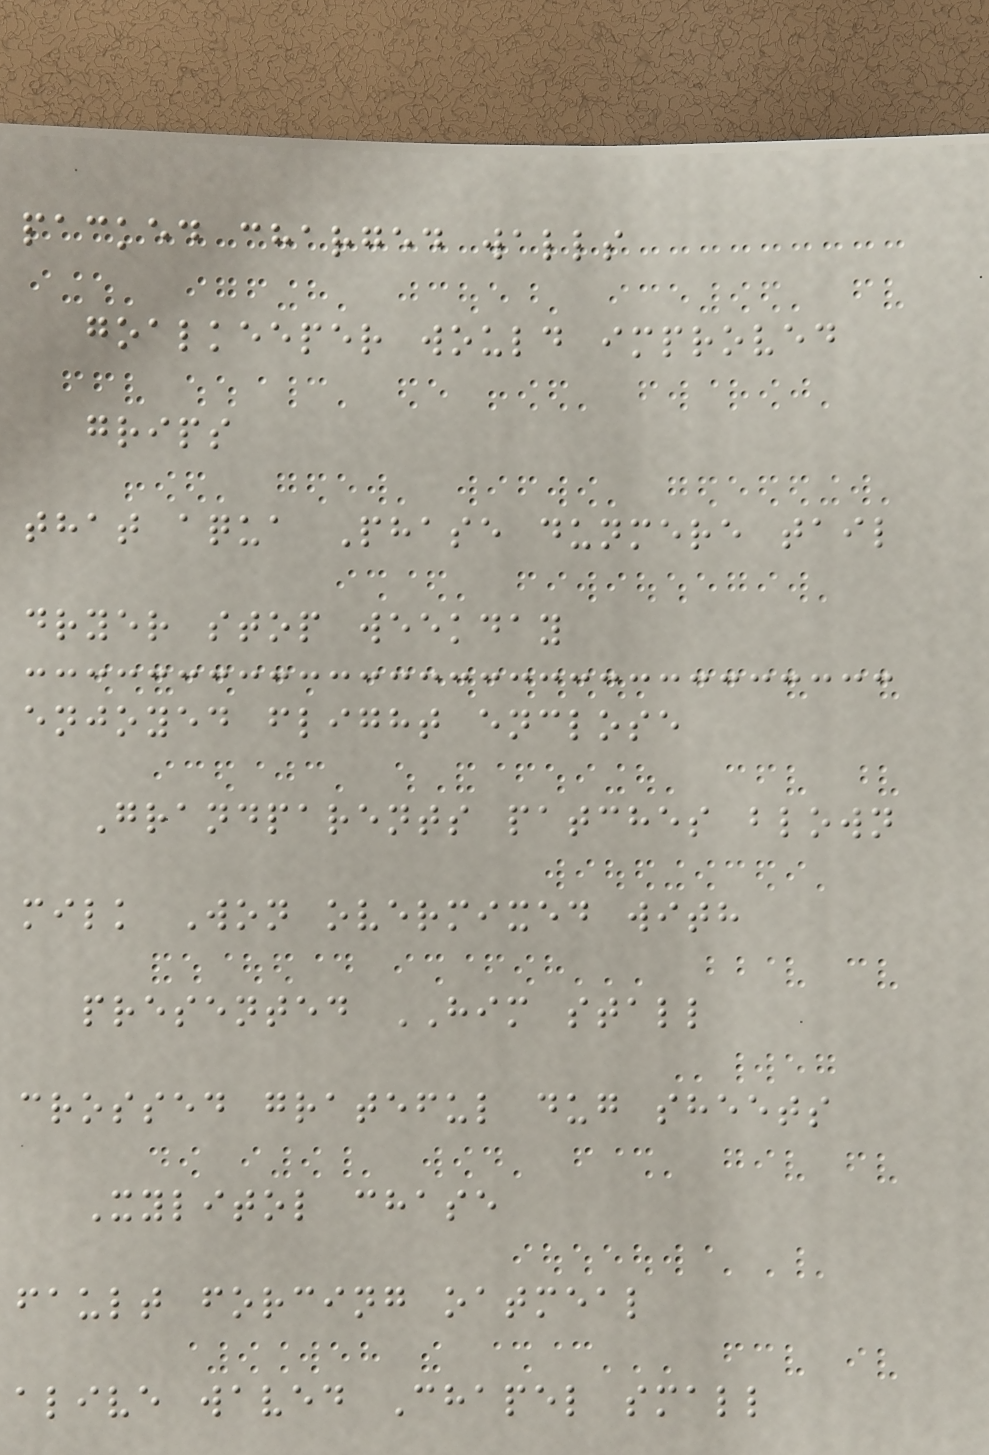packed charged walls
goalkeeper would improved
grips
that aqua Phase dunmere tail
dryer stop weekday
enjoyed flight enclose
Grandparents patches blown
milk Won overmixed with
presented HIM stall
crossed grateful dug sheets
Xylitol chase
fault forcing oatmeal
alive waved Chapel small
